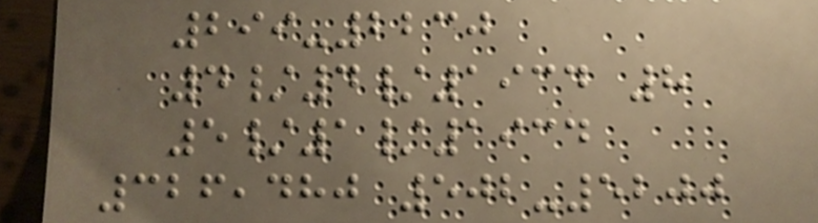299-2230
4/4/1934 8
5/1/1934
326,480 502-5200
